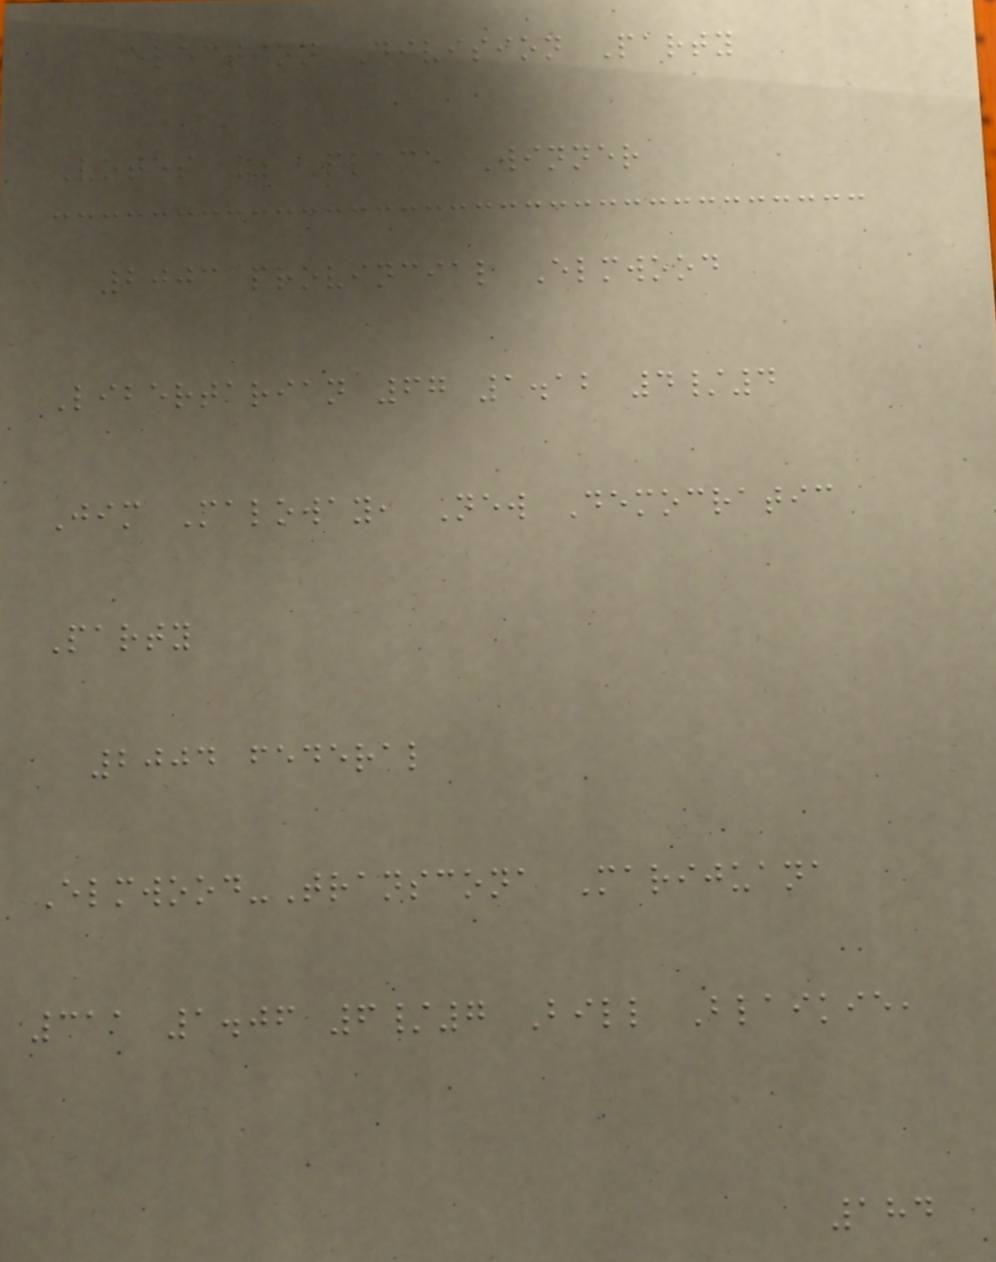Election Division Party
Votes % Place Winner
2003 provincial Elmwood
Libertarian 67 1.12 4/4
Jim Maloway, New Democratic
Party
2004 federal
Elmwood-Transcona Marijuana
311 1.06 6/7 Bill Blaikie,
184
